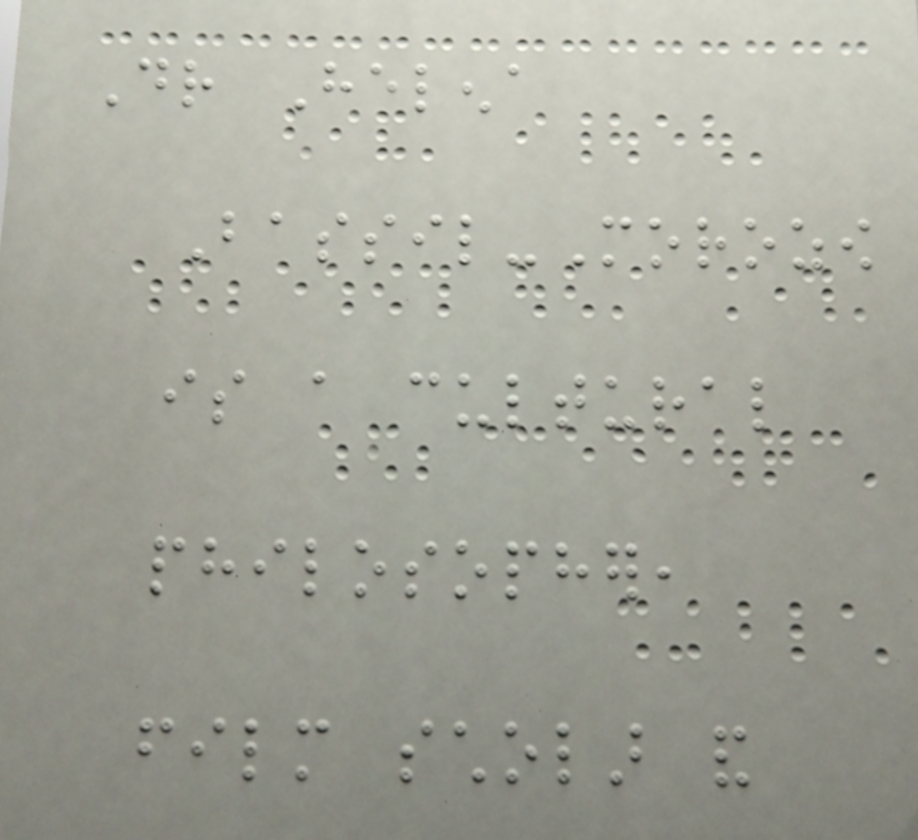Dr Helena
Bassil-Morozow
is a cultural
philosopher,
film scholar and
